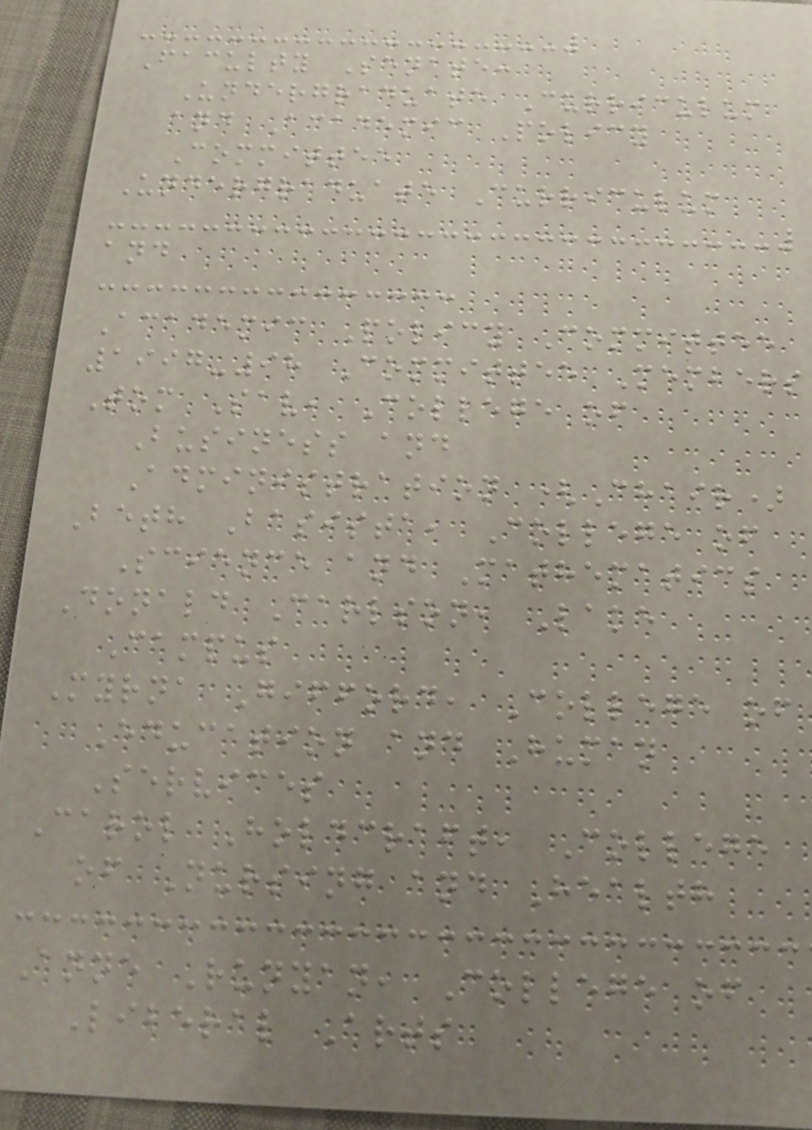Faculty Senate:
Undergraduate Curriculum
and Academic Policy
Committee
Undergraduate Curriculum
and
Academic Policy Committee
1997-98 Committee Members
Tom Sav, College of
Business and
Administration (Chair)
Beth Basista, College of
Science and Mathematics
Donald Carlson, Lake
Campus
Myrna Gifford, College of
Education and Human
Services
Carol Holdcraft, College
of Nursing and Health
Anne Runyan, College of
Liberal Arts
